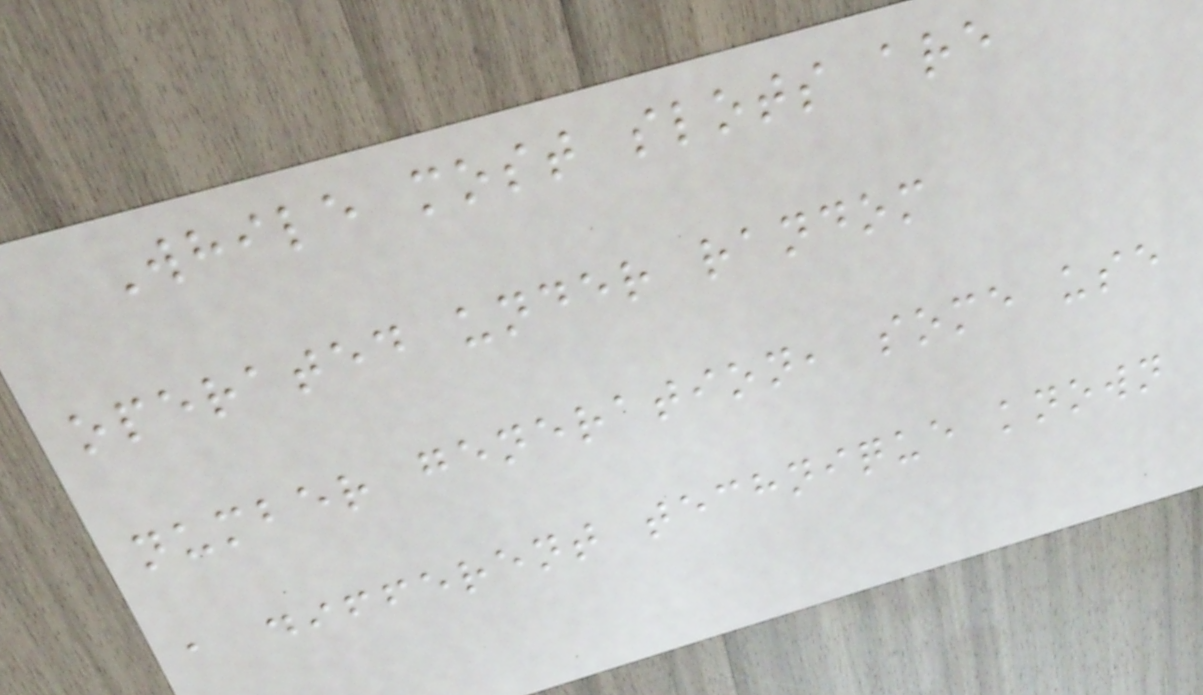While most slots are
operated under random
number generation, some use
a different technique known
